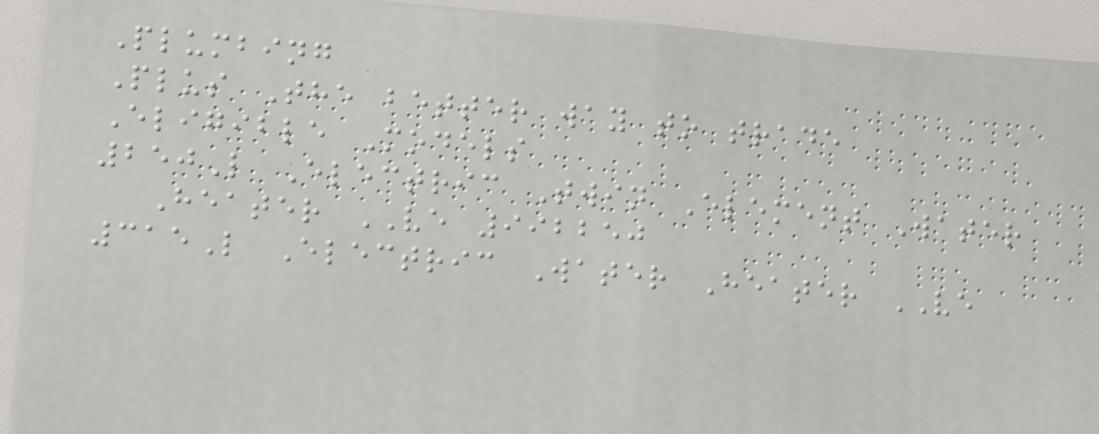Plumbing
Plus The better way to trade
Eligible Models
250L Electric Twin Element Water
Heater VE 992250
315L Electric Water Heater VE
